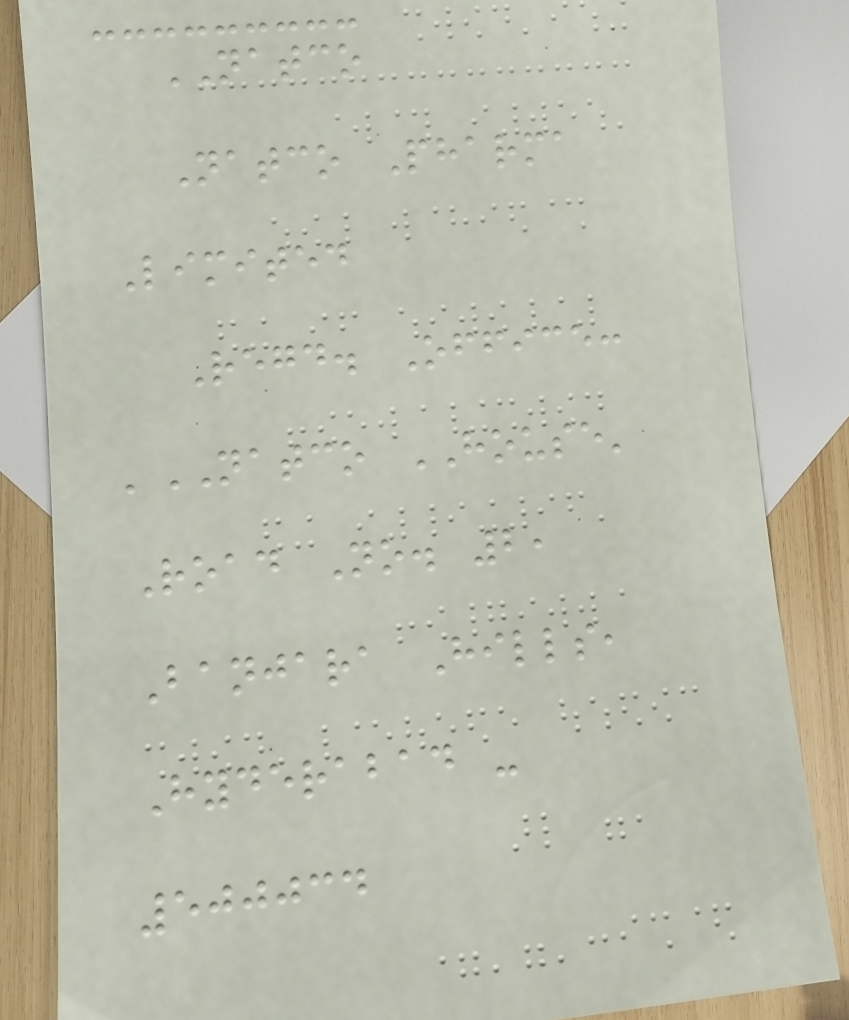NATCO
Natco Pharma
Limited
Regd. Office:
'NATCO HOUSE'
Road No. 2,
Banjara Hills,
Hyderabad -
500034
